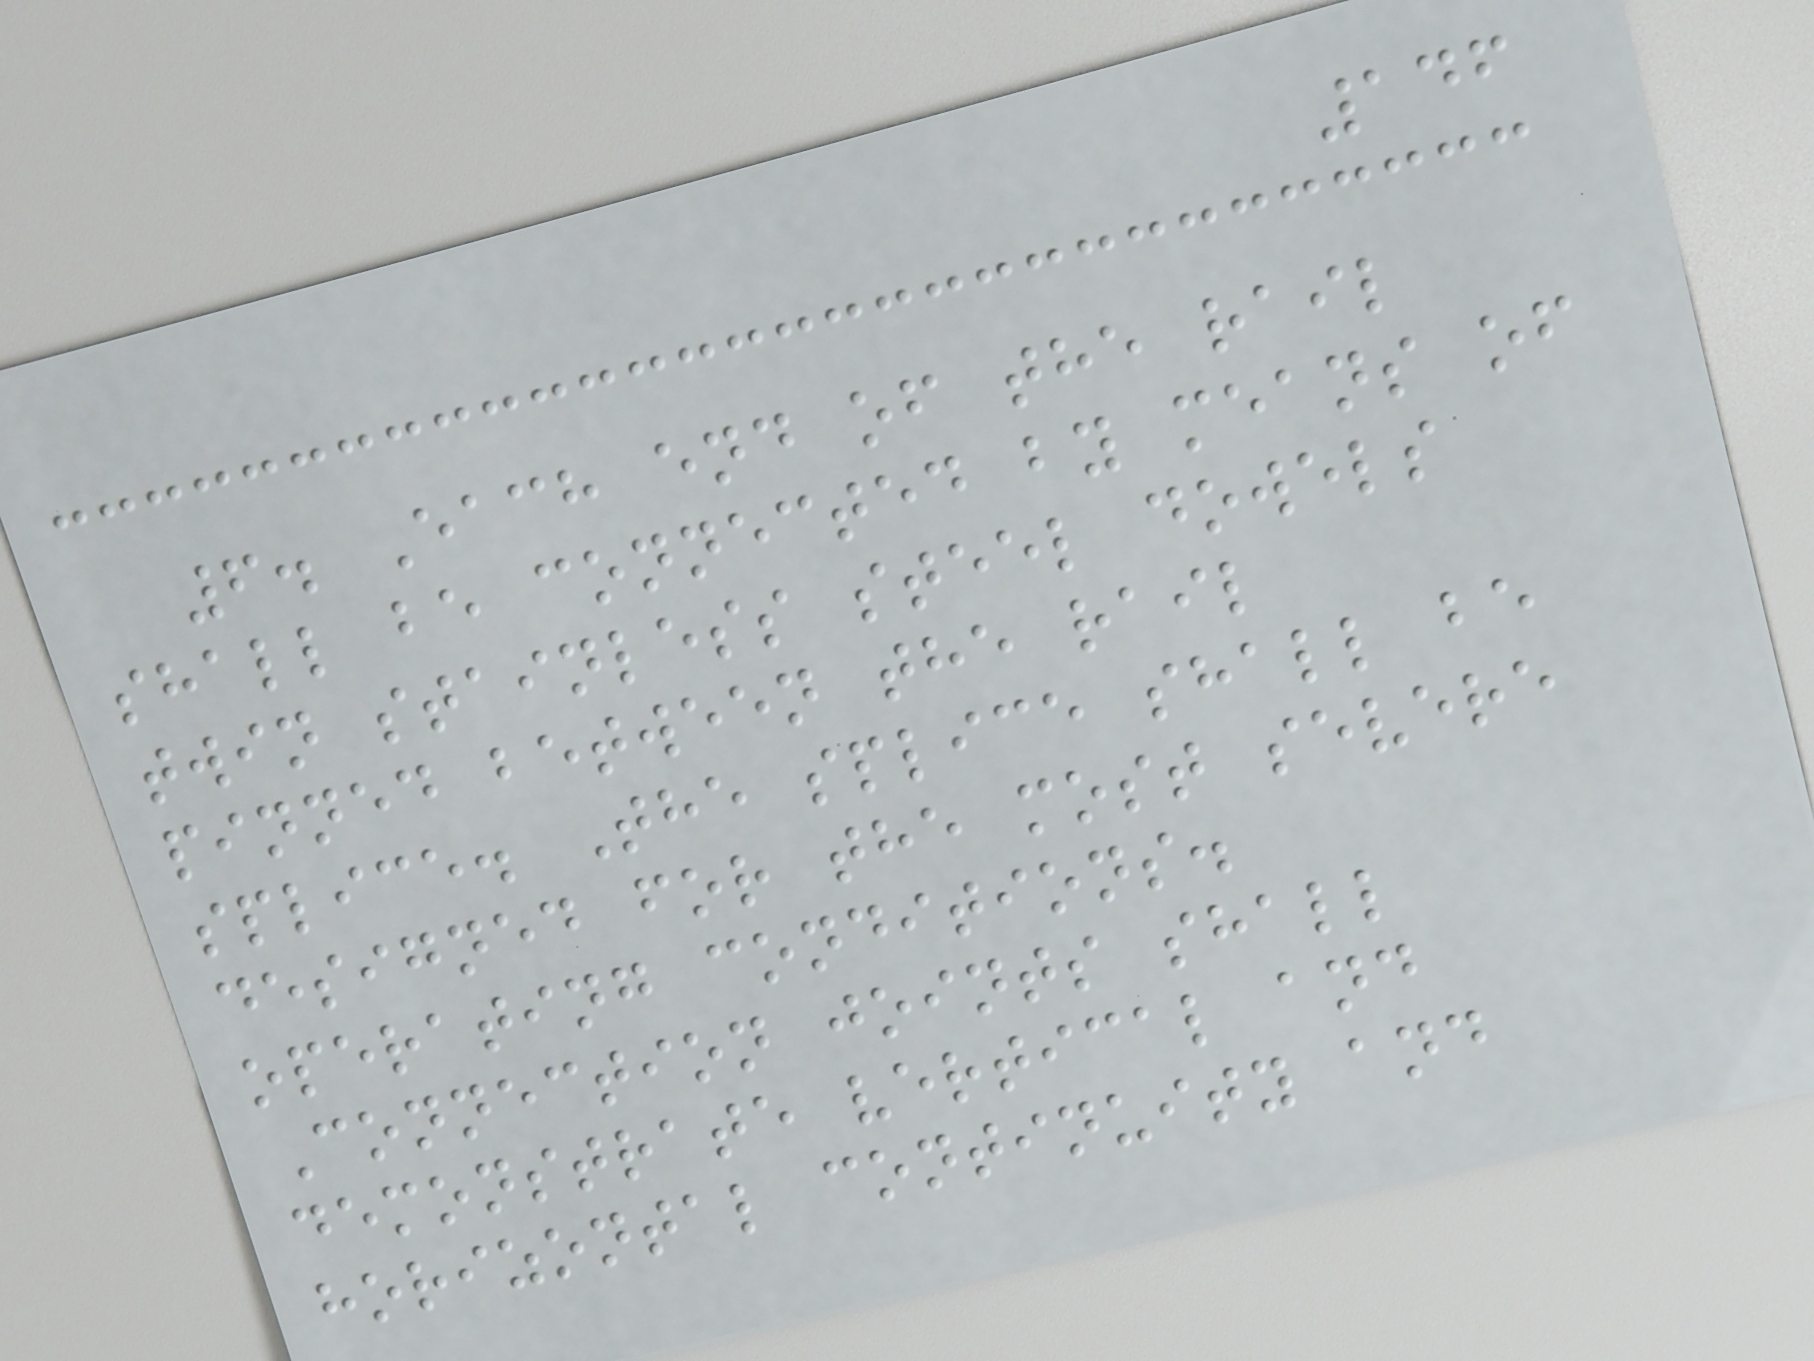146
6. Each end of the rail
shall be connected by means of
twin stainless steel dowels
pinned between the rail
splice. The splice shall be
designed for the most severe
operating conditions.
Connection joints shall
demonstrate vertical and
horizontal continuity and
